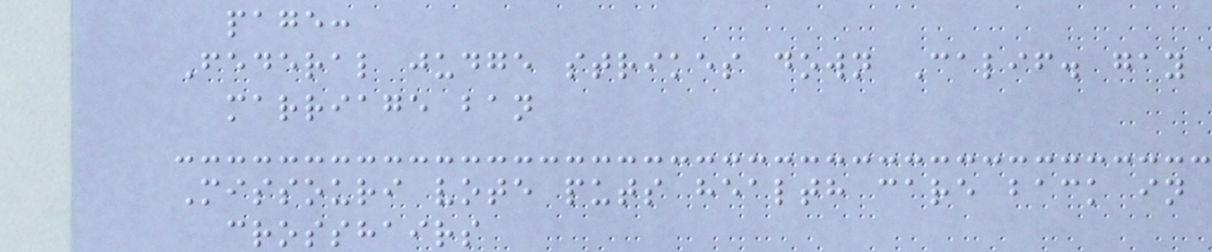page:
Federal judge strikes down Calif. gay
marriage ban
Missouri vote puts health care back in
crosshairs
